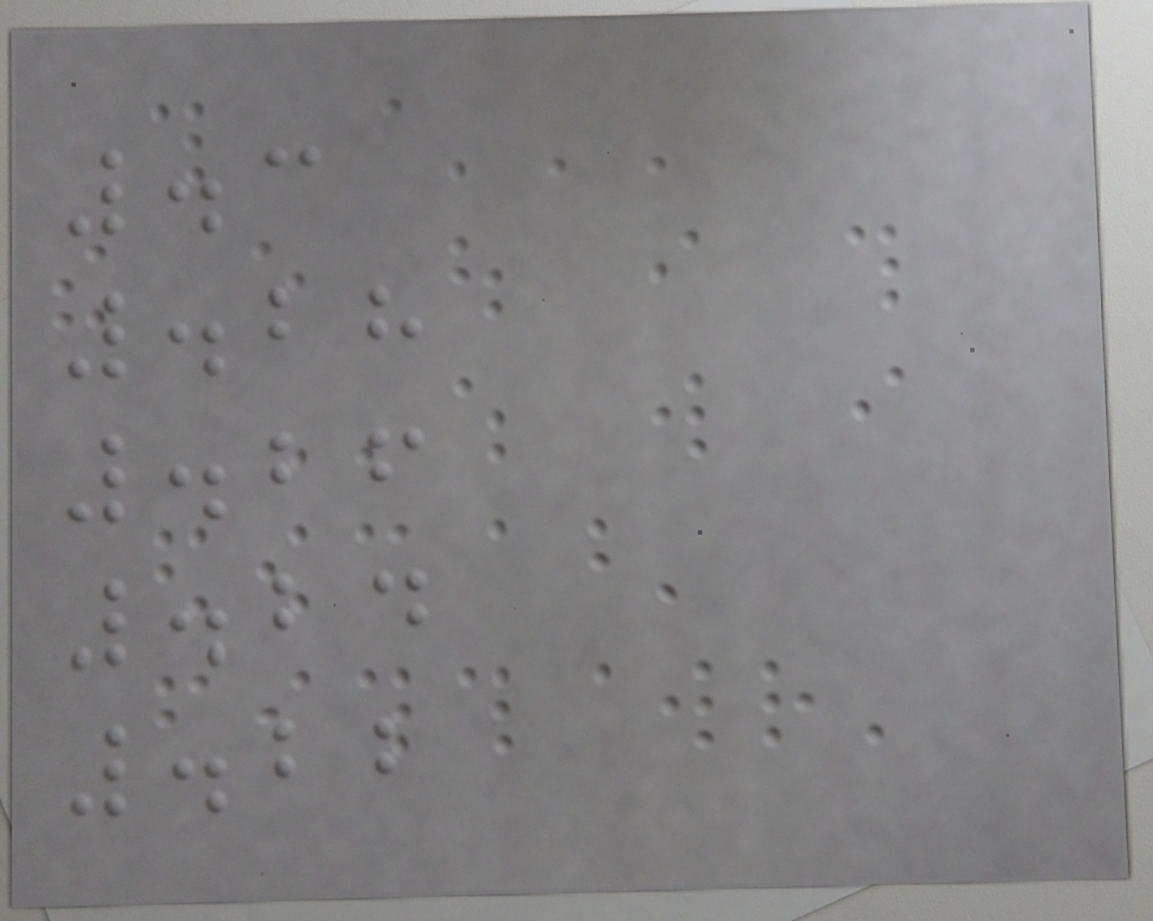.3
.28
.26
.24
.22
